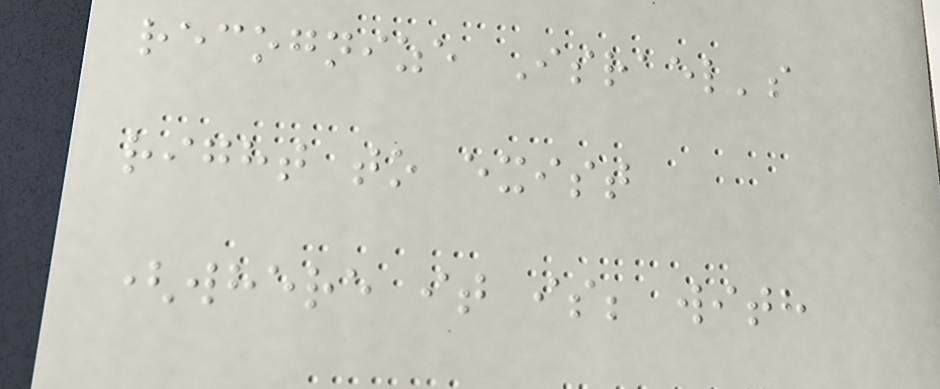recognize Israel's
right to exist
(where it is; with
